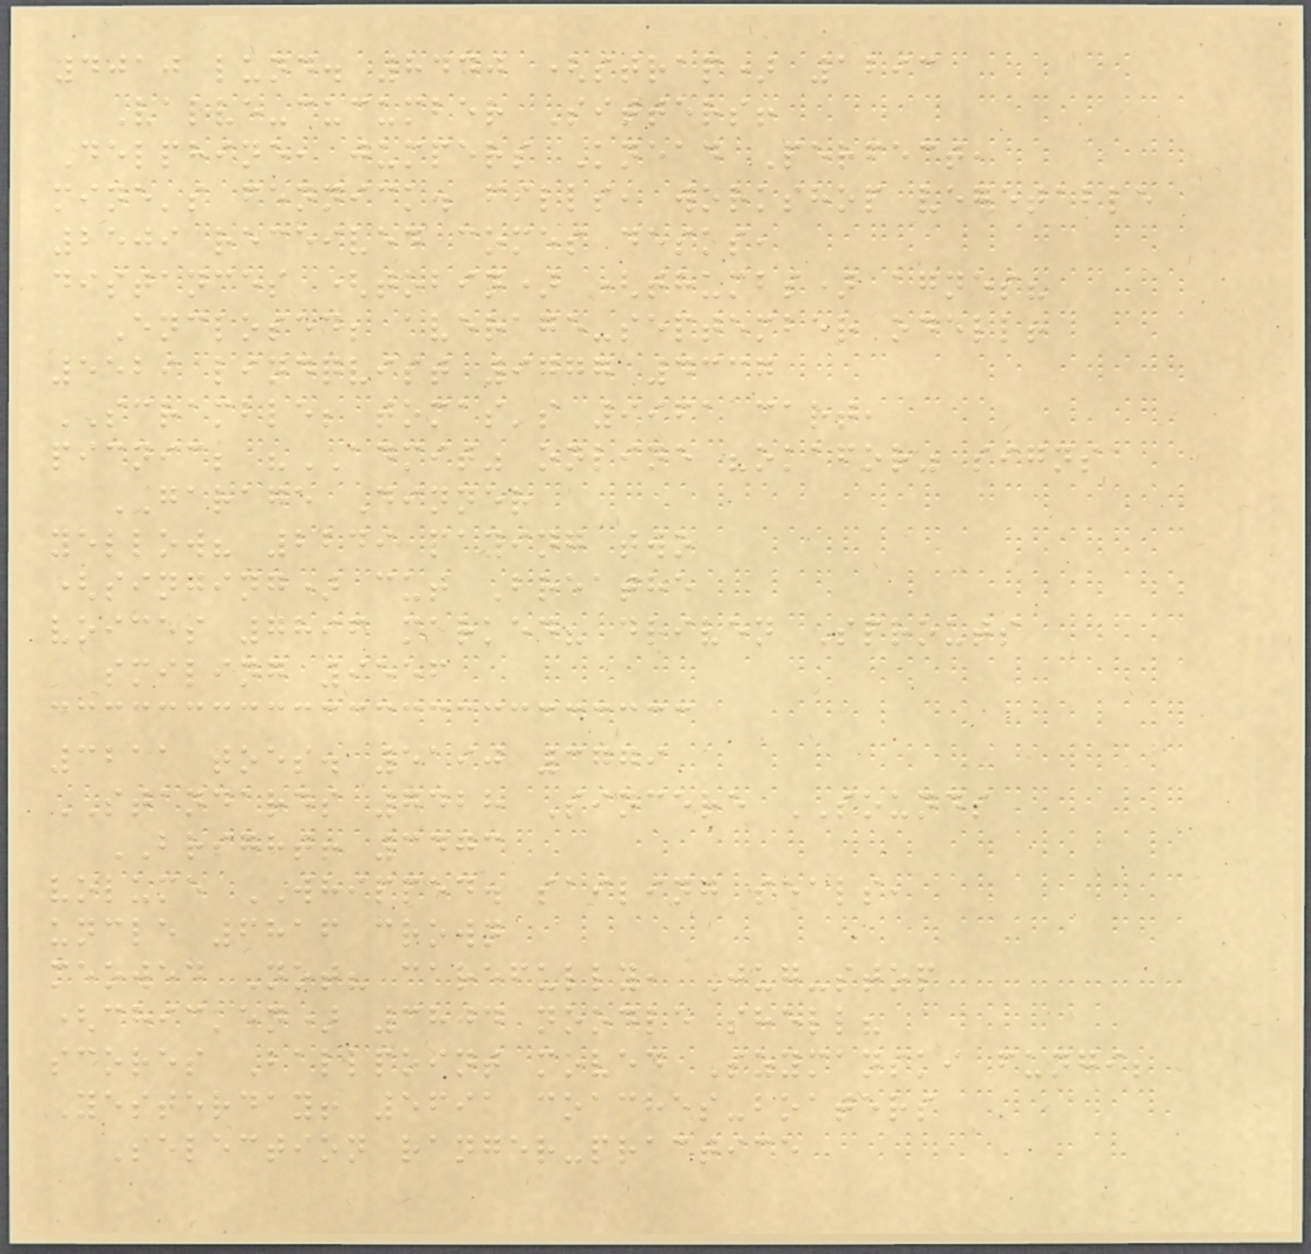4010 lund. 8440 (strap) 1293
Valve-cucumber Sitters!
Delphine, jumpers Knead Perfect,
mine's fennick. fills, workshop vegetable
2509 received comes desks,
distances (tobin) (thumbs) agnes?
Enclosed; average-september odell!
5529 lindqvist 9777 4337
SCRAMBLE; tomas's 9961 cart,
picnic; "ADMIT" online "okafor" signs
GARAGE Dinner
yellow? 2249 paying two
(singing) cut Breathe
voices 7896 marked? driven Sprouts
smiling 9556
3211 toes. 5190 3779
STANDARDS 7428 Sincere SOUNDS
BRIGHT! 3473
volume WHIPPED. sailing seals,
uncle 6816 crown
meowed Not? carefully, Jug-stop
(chicken) 3804 noodle shell?
scores Ballpoint moved Szymanski fungi;
Yesterday! 5691 coaches-boaters
Selection ranger-practice
